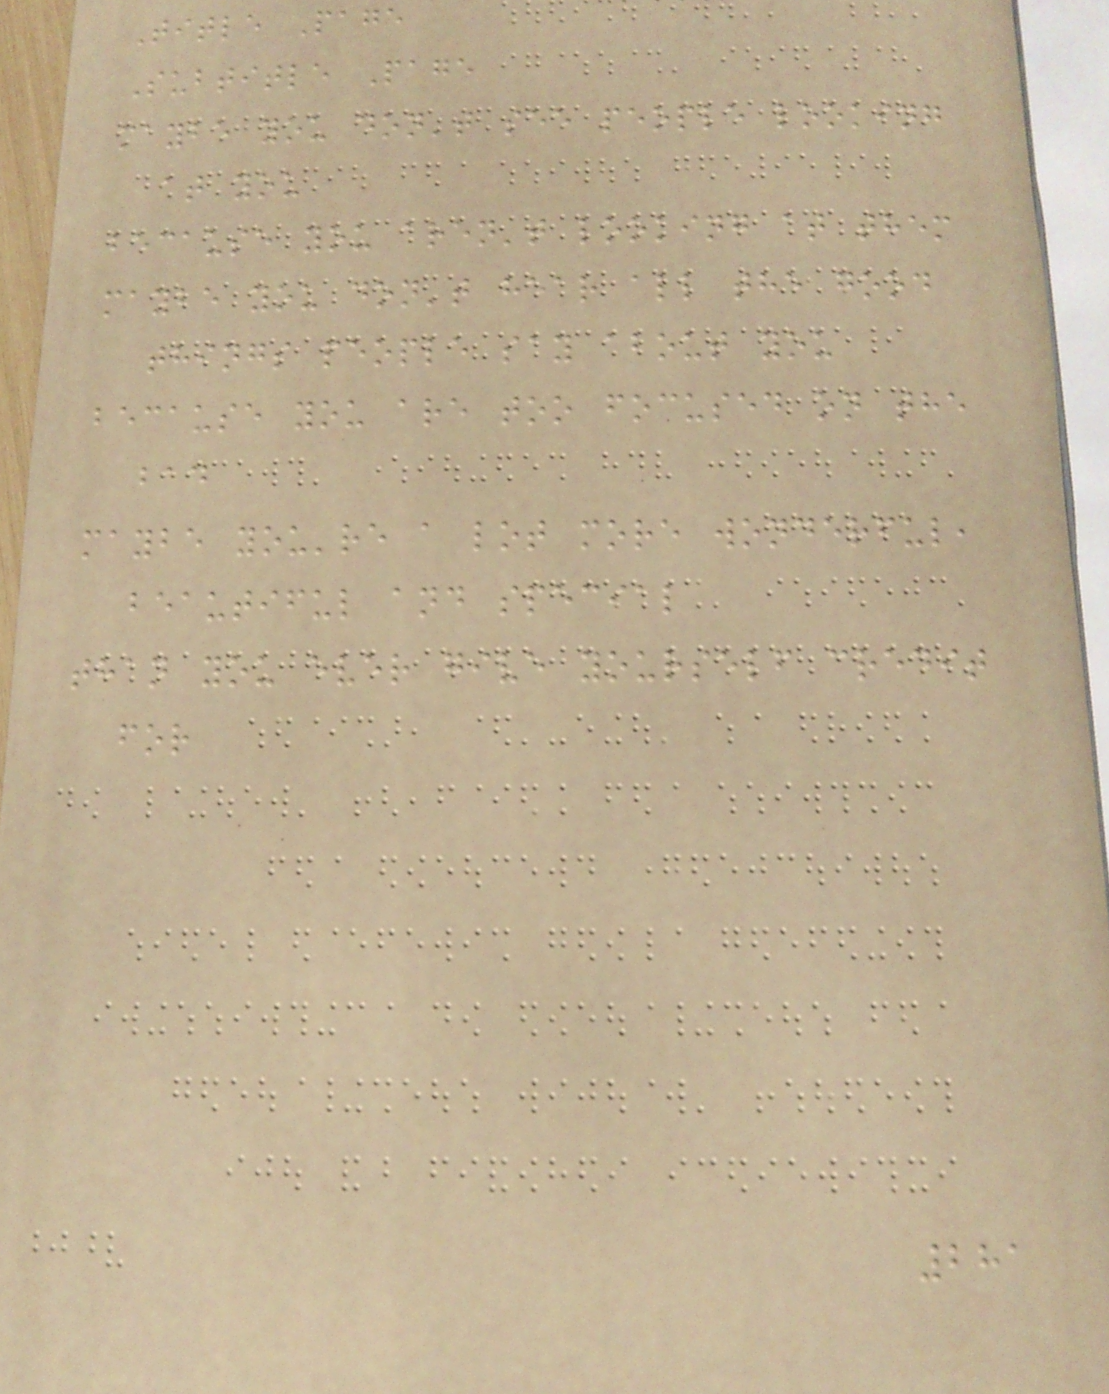Title Page
Subtitle Page
maybe you don't see people looking
at you
because you aren't looking at them
maybe you don't hear all the good
things people say about you
because you are too focused on the
bad
maybe you're a lot more wonderful,
beautiful and special
than you ever give yourself credit
for
281
